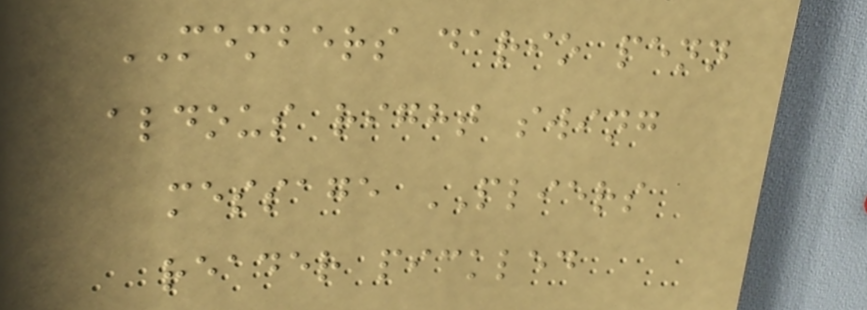MEMBERS dario penn
aldous right swing
message PLIERS
reader pickled
